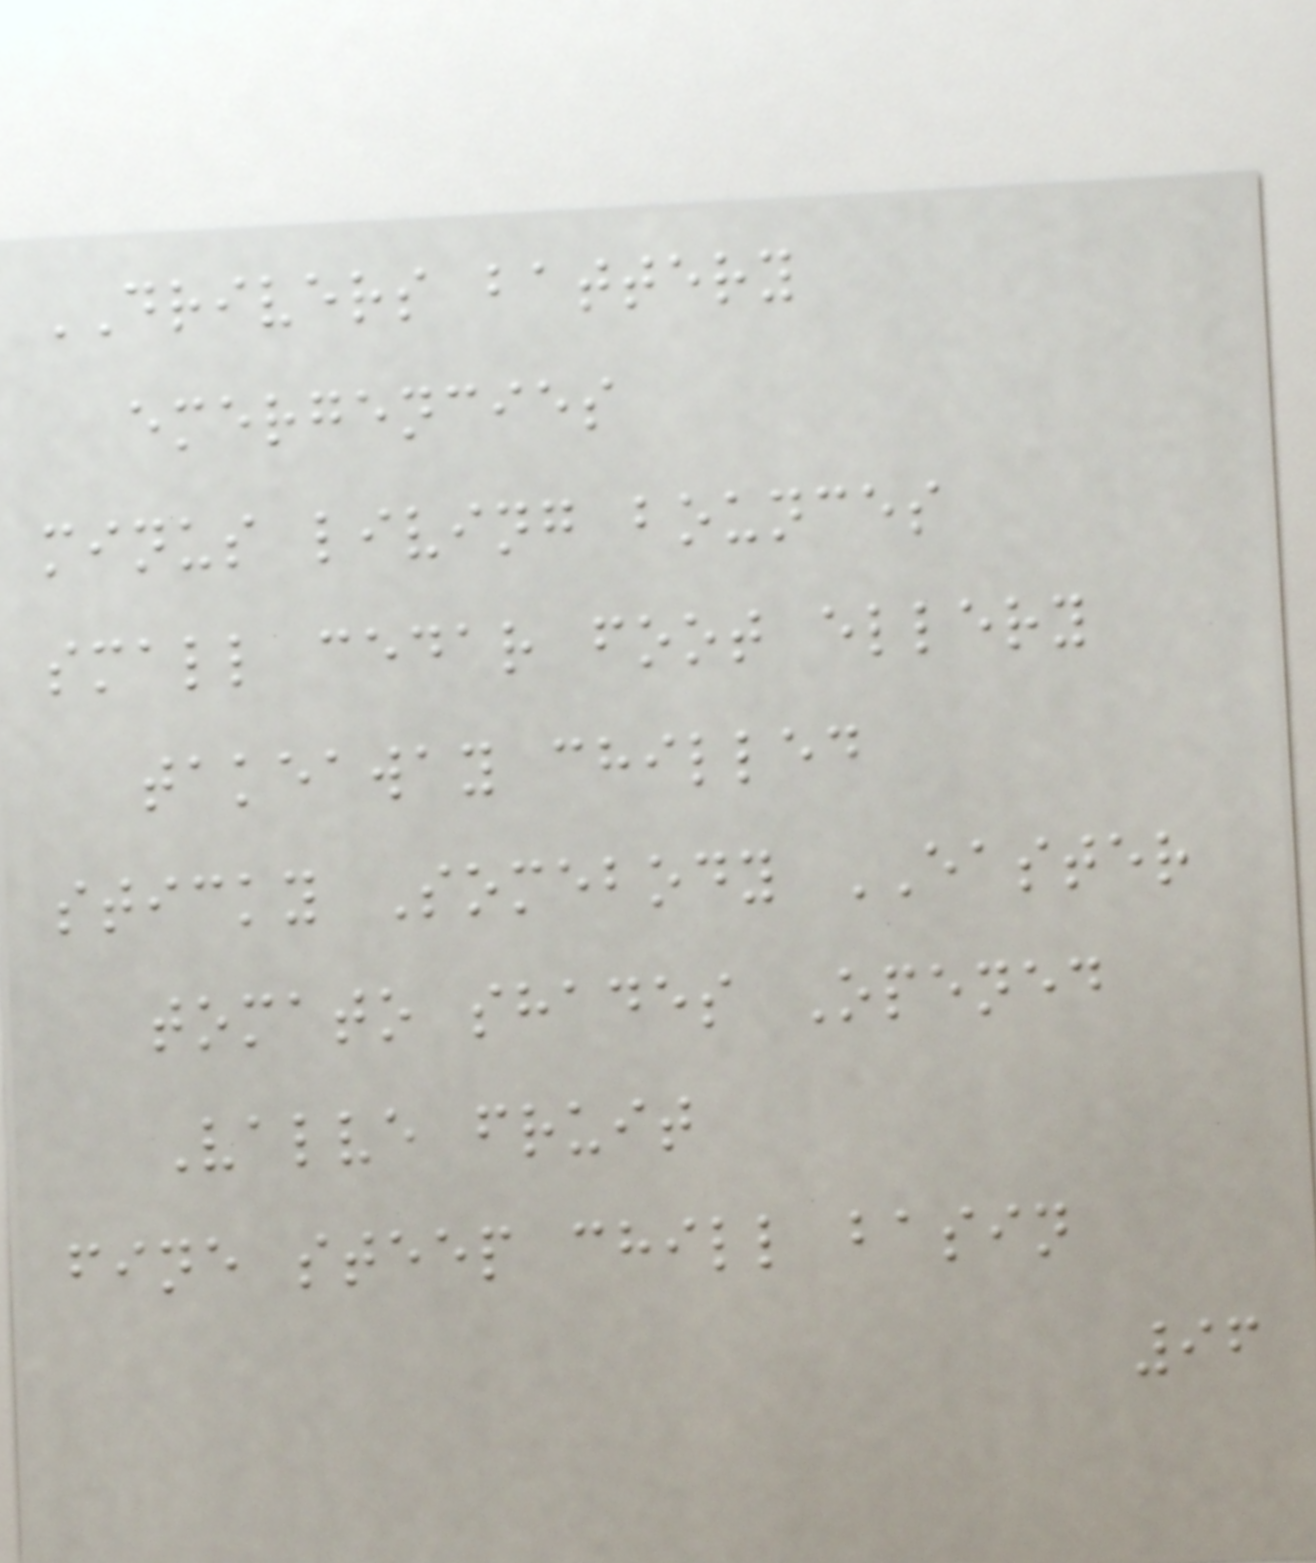DRIVERS battery
emergencies
minus living bounces
small cedar foot ellery
takeaway chilled
sticky Somebody EASTER
tomato shades Opened
Valve fruit
fine steep chill basin
96
